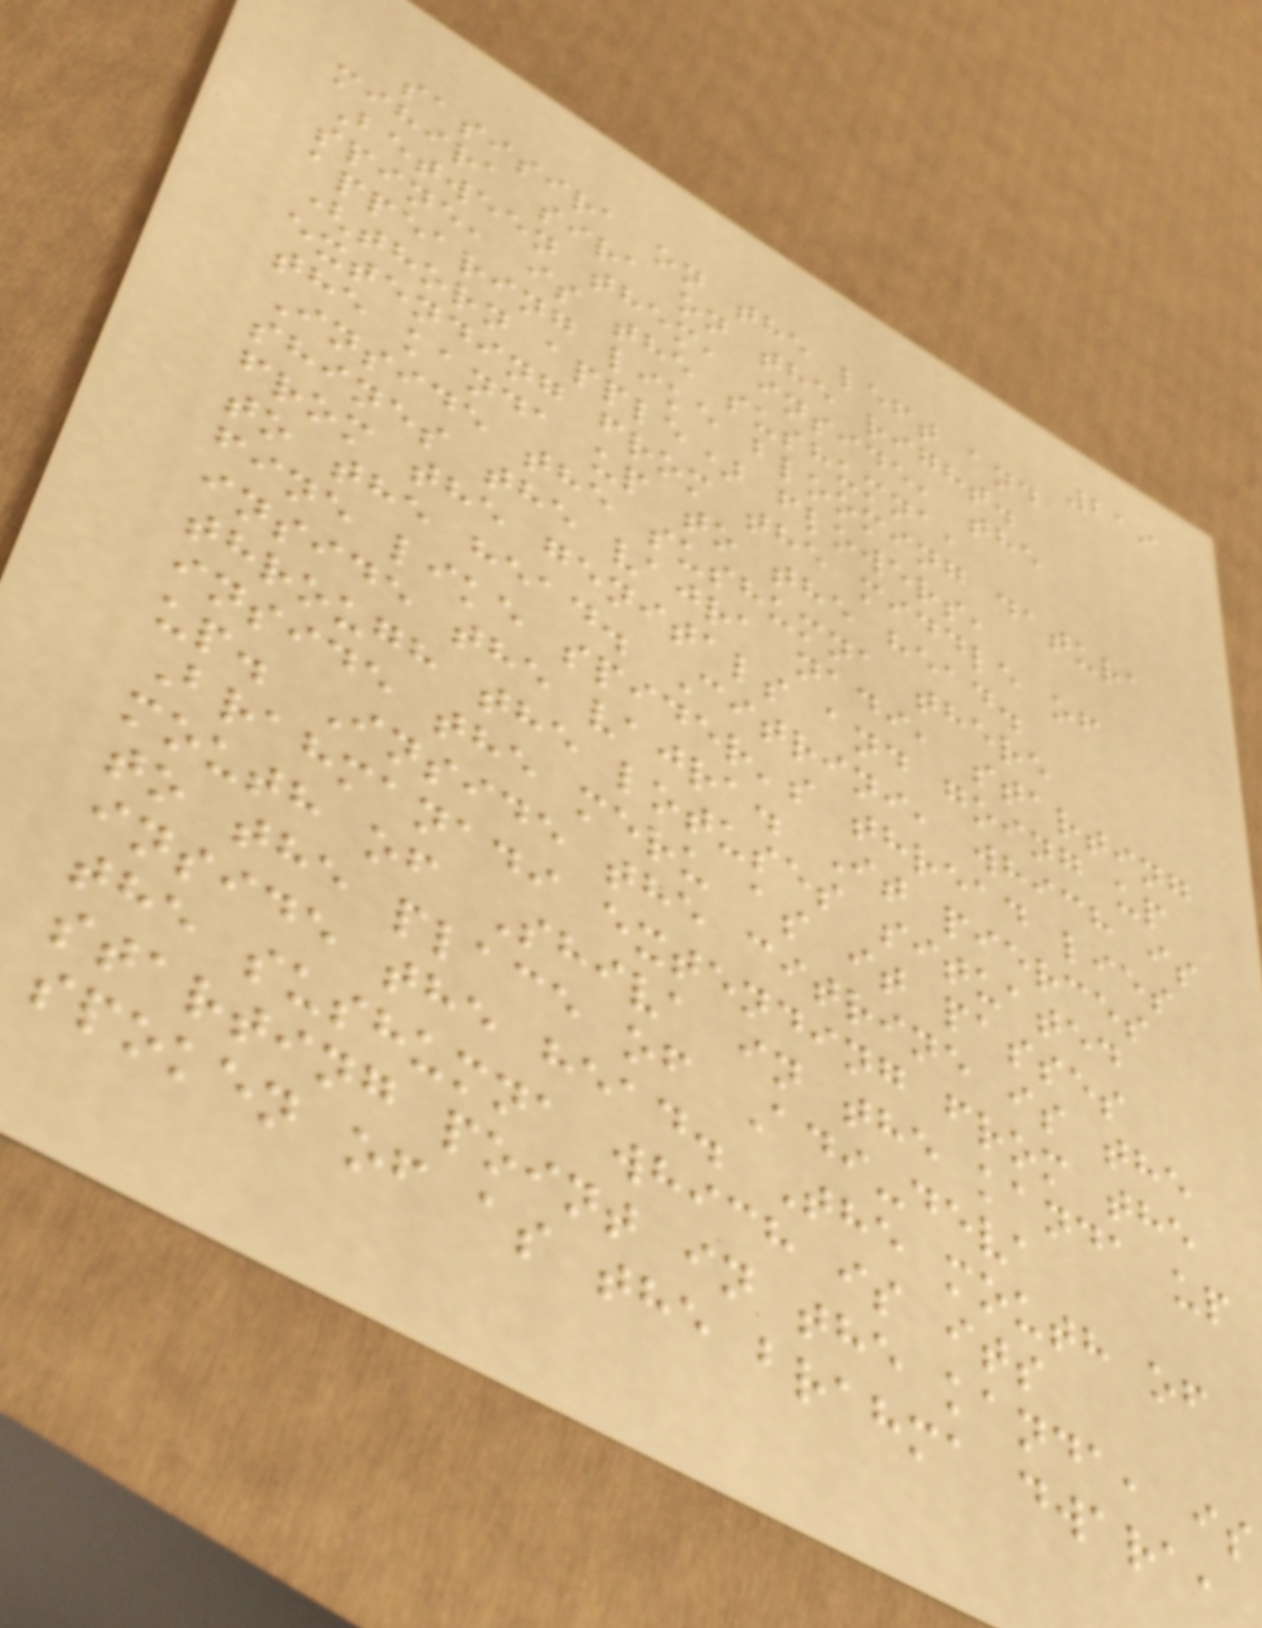219
sasisira on the left and
mihira sira on the right.
Between them, inside, the
spine, is the sushumna,
appearing like blooming datura
(thorn apple) flowers,
extending from the middle of
the kanda up to the head.
Inside the sushumna there
shines the vajra nadi, starting
from the genitals and going up
to the head. Citrini, which is
fine like spider's thread lies
inside the vajra. It pierces
through the lotuses situated
inside the meru as it passes
up. Inside the citrine is the
Brahmanadi extending from the
mouth of Shiva in the kanda up
to the place of Adi-deva
inside the head. The mouth of
the sushumna which is its
starting point in the kanda, is
spoken of as the brahma dwara,
